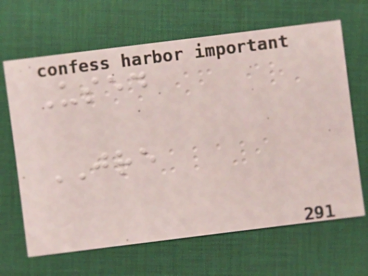Used
JRE
